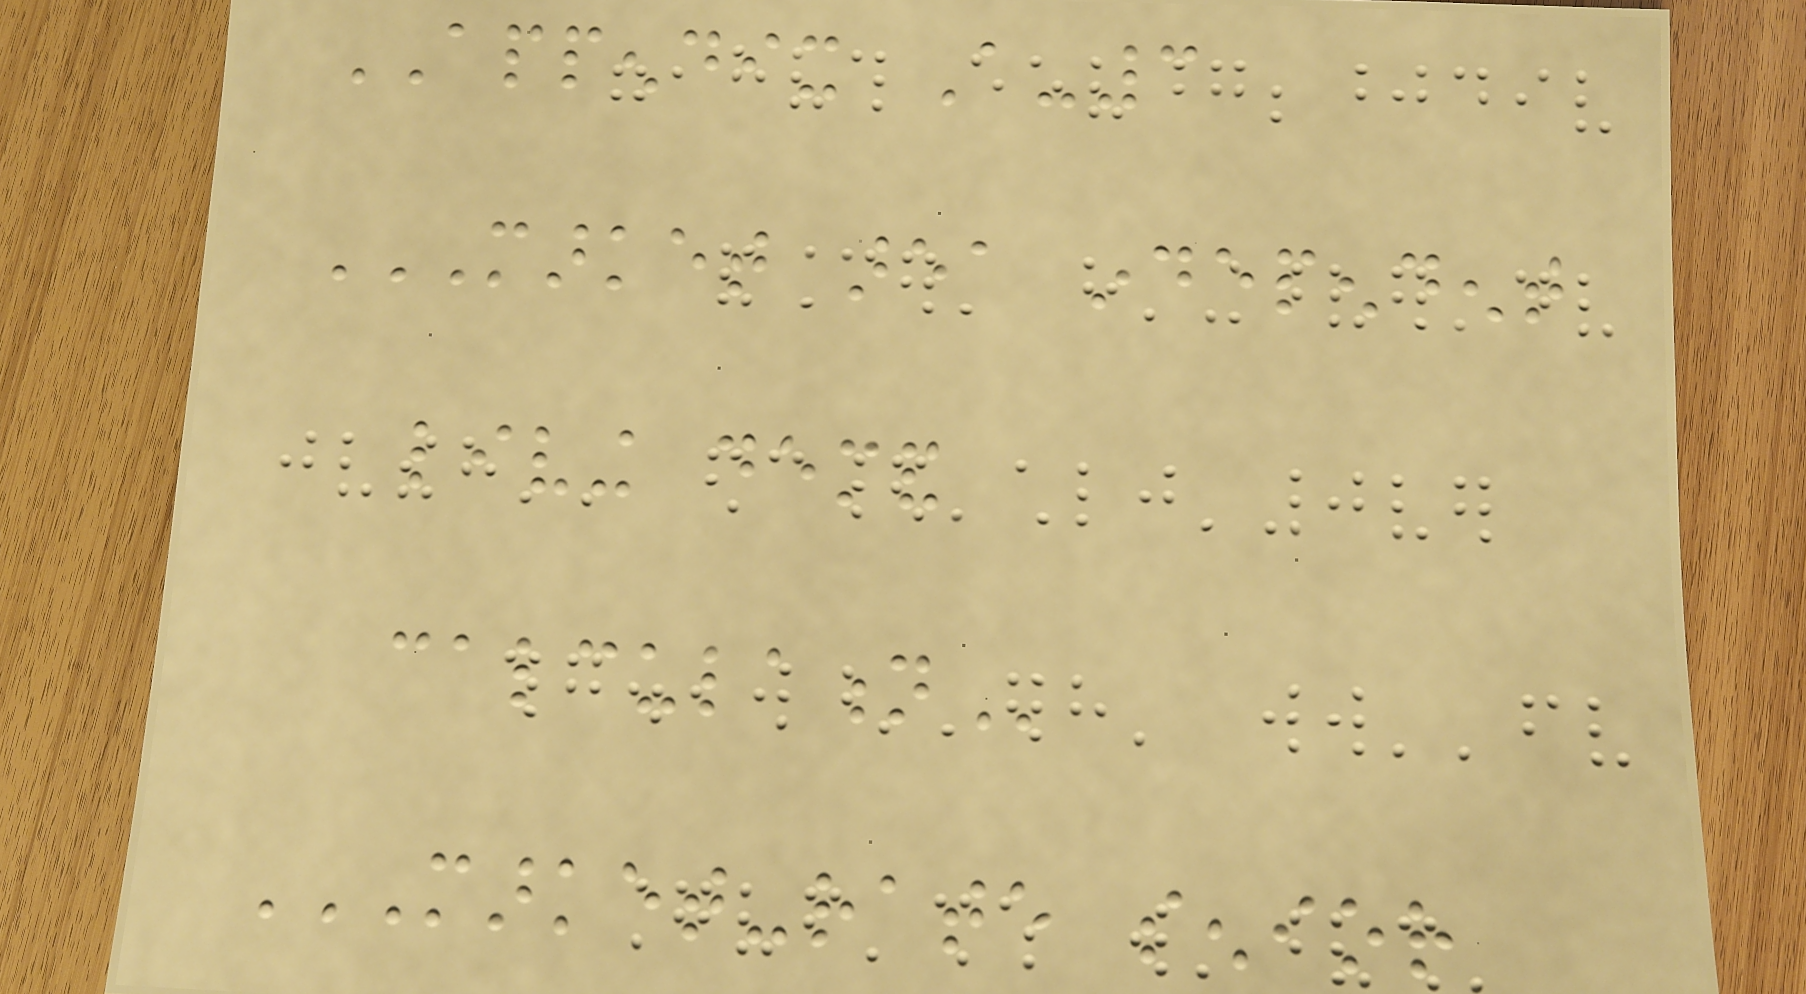APPENDIX A-3
MARKET AREA INDEPENDENT
LIVING DEMAND
CALCULATION
MARKET-RATE SENIOR
